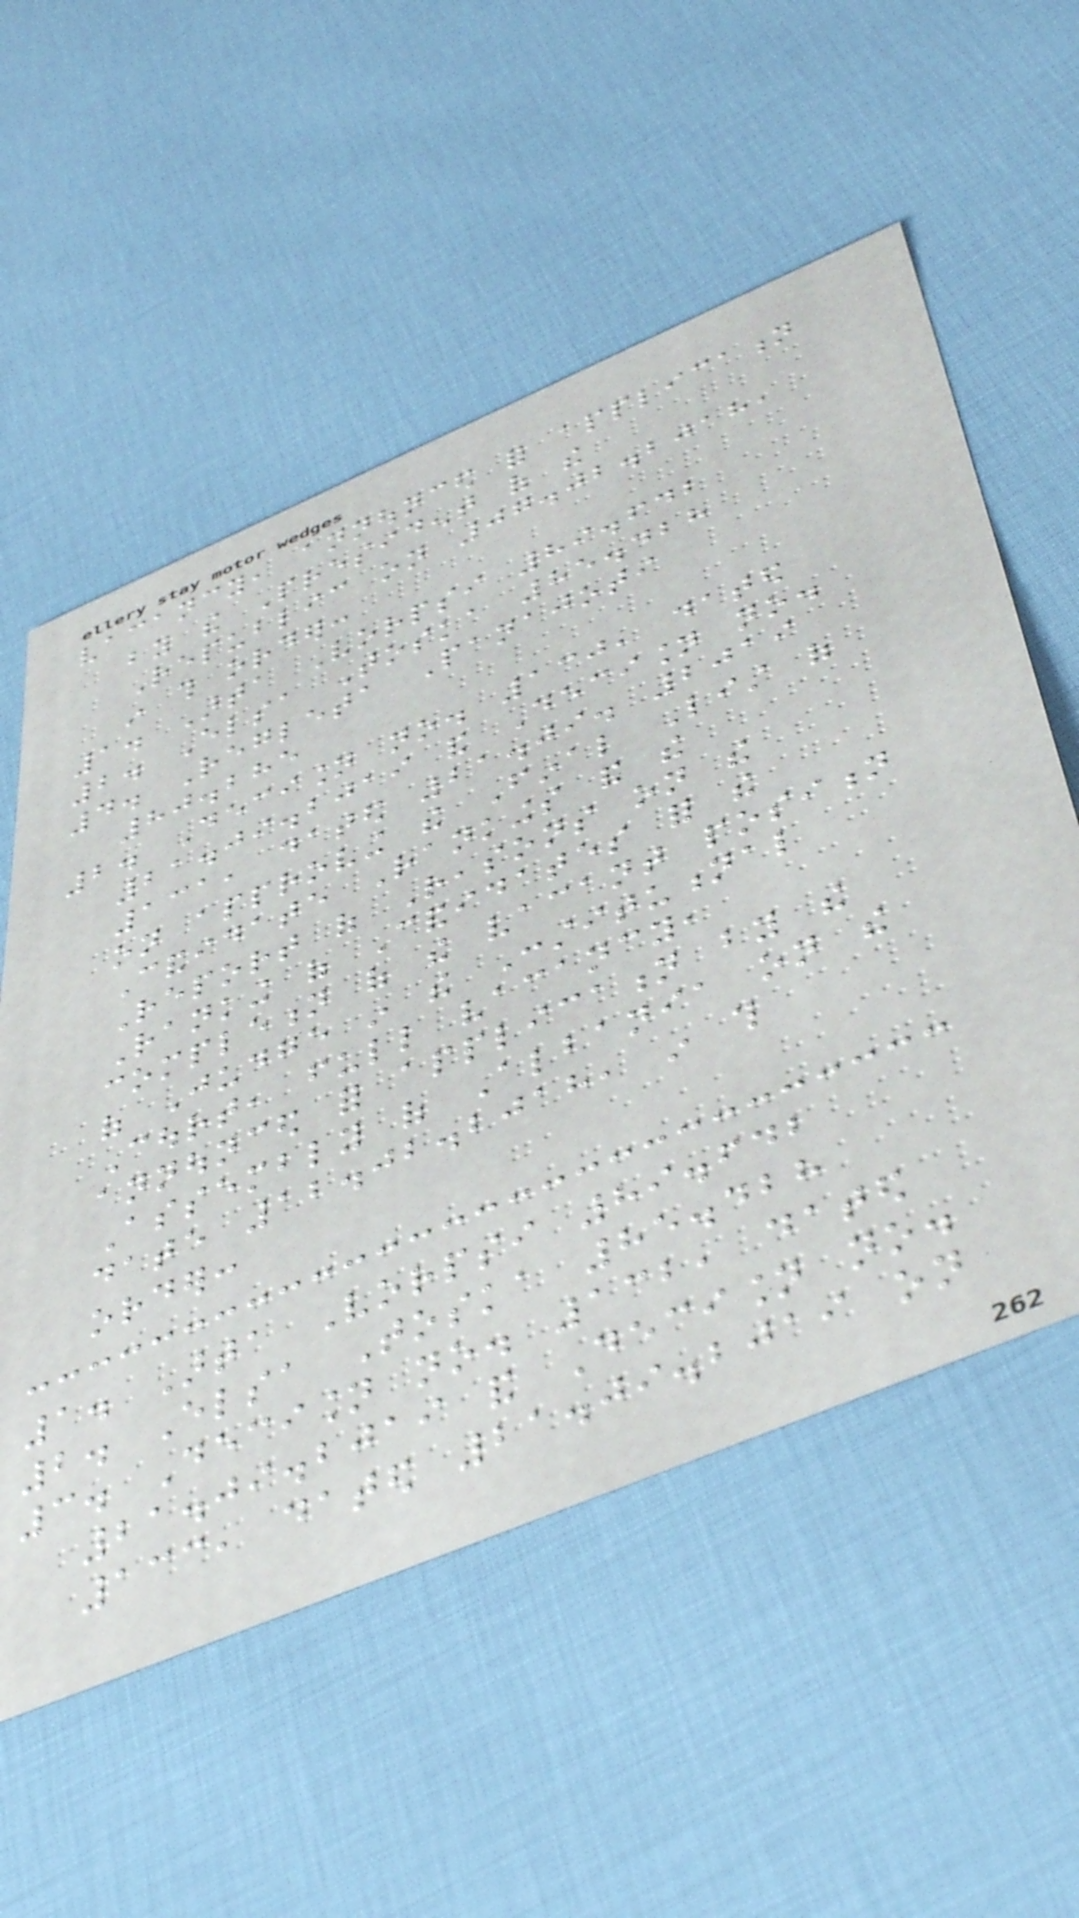vacancy, announced for application
by the President of the
Republic on 07.02.2018,
in this order:
1. Arta Vorpsi 89.642
2. Elsa Toska 85.428
4. Regleta Panajoti
80.285
2. Decision no. 130, dated
21.09.2019 and Decision no.
131, dated 21.09. 2019
on approving the Final List of
Candidate Rankings and the
Report of Reasons on the
Ranking of Candidates for the
completion of the vacant position
of Judge in the Constitutional
Court, full vacancy,
announced for application by the
Assembly of Albania on the
date 12.02.2018, in this
order:
1. Arta Vorpsi 89.642
2. Elsa Toska 85.428
3. Decision no. 132, dated
21.09.2019 and Decision no.
133, dated 21.09.2019 on
